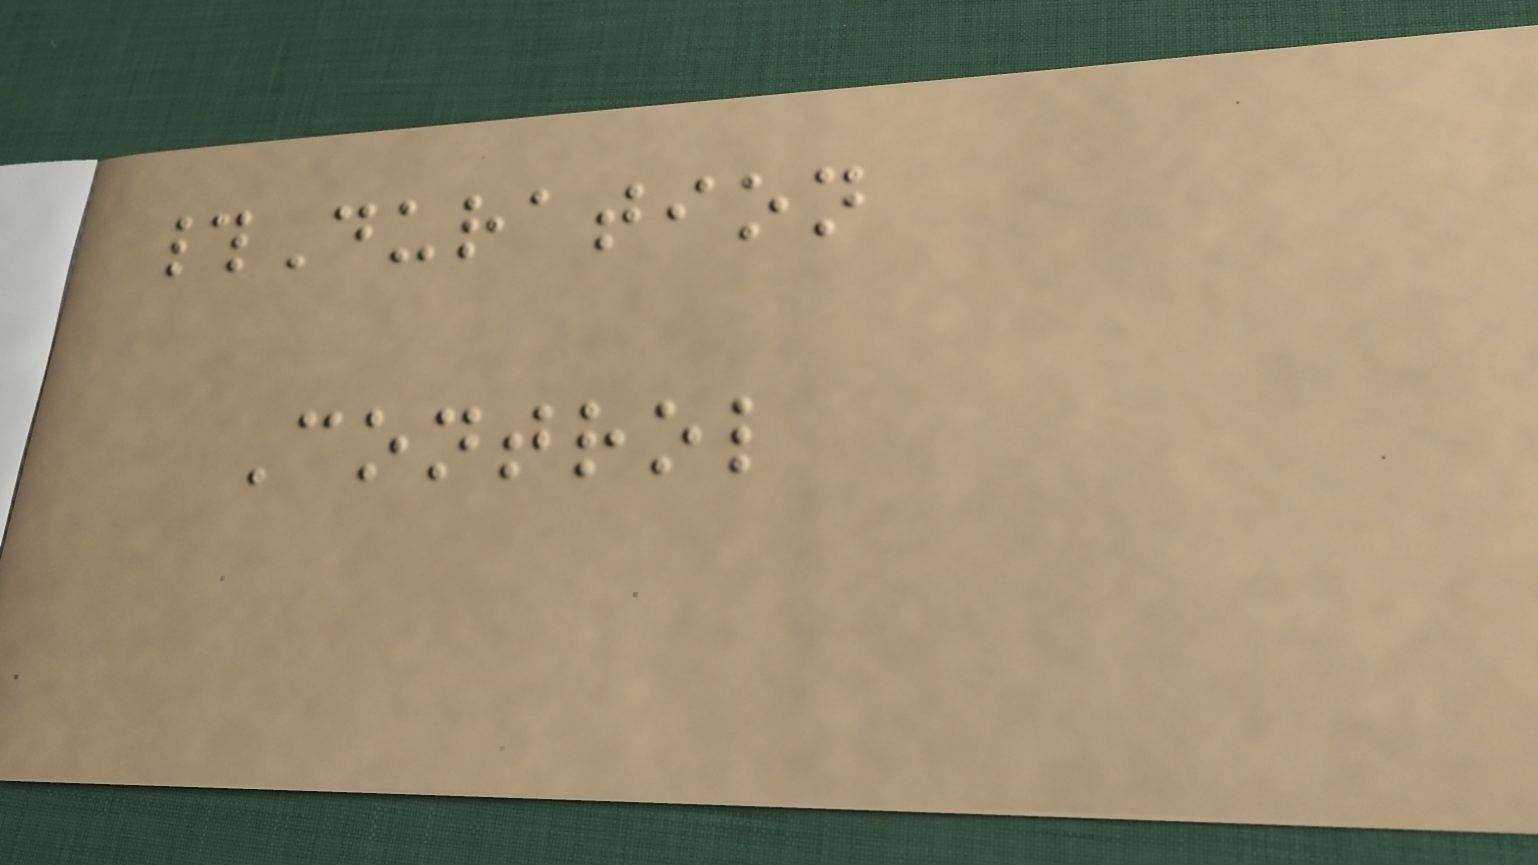#Duration
Control
